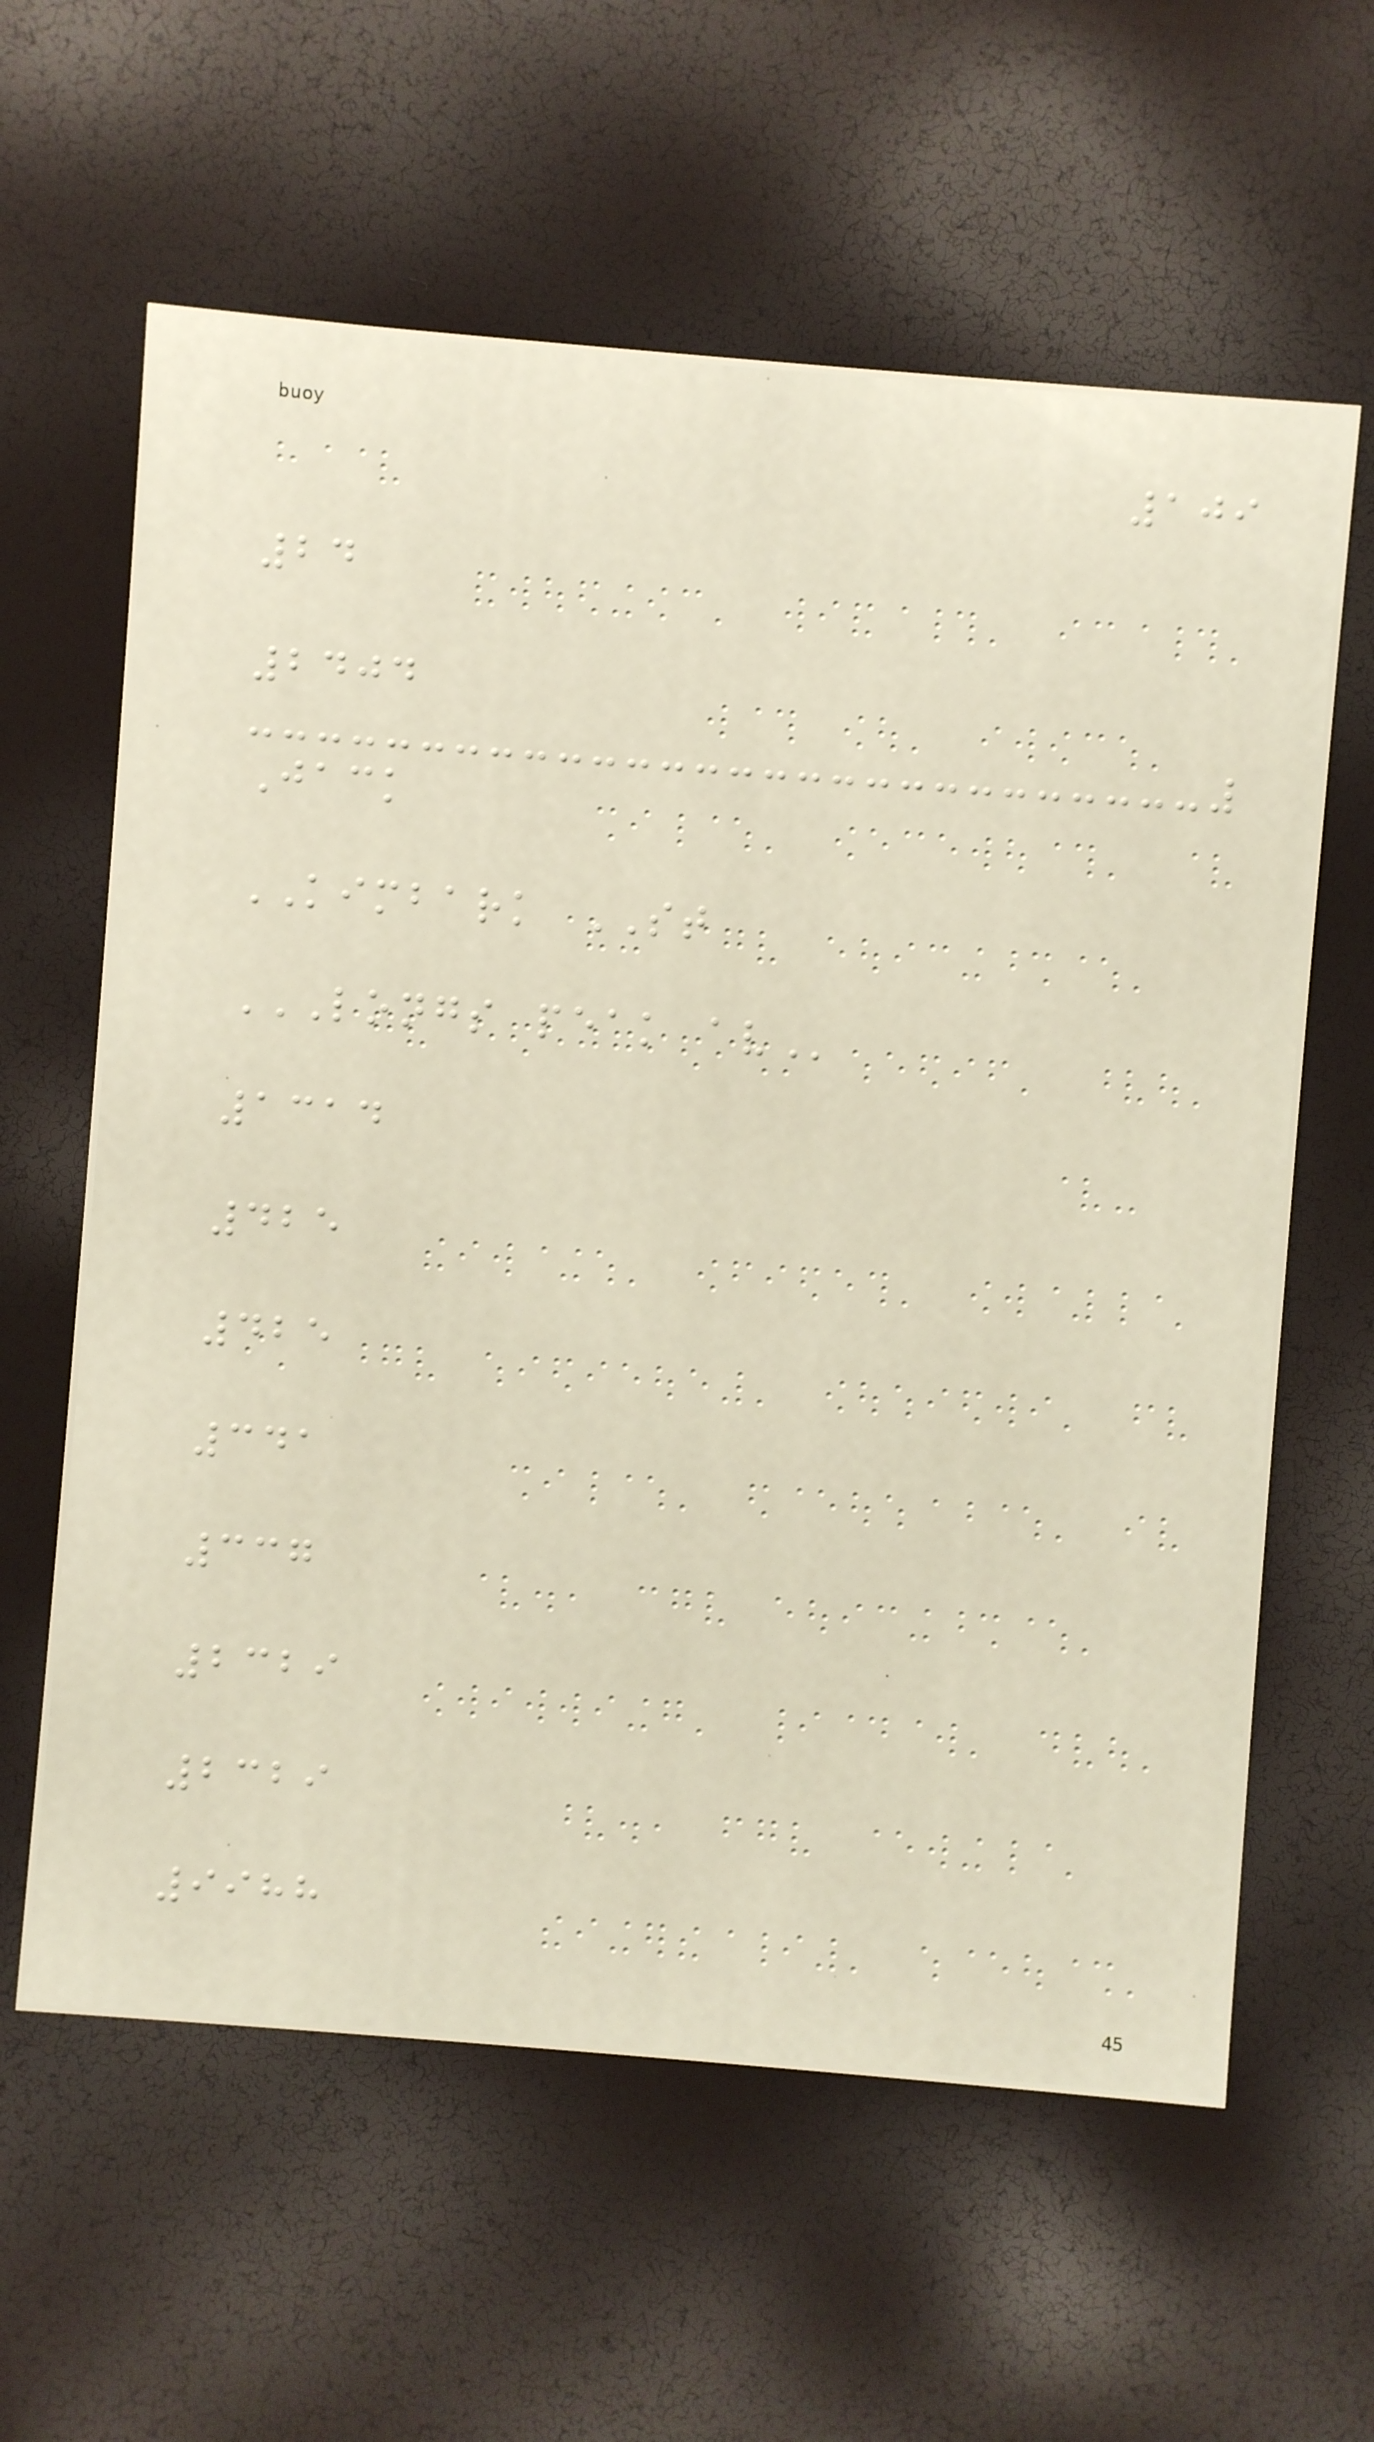109
24
2404
Jack
KIMBARK ST
LONGS PEAK AV
1314
425
425
341
337
2329
2329
9988
